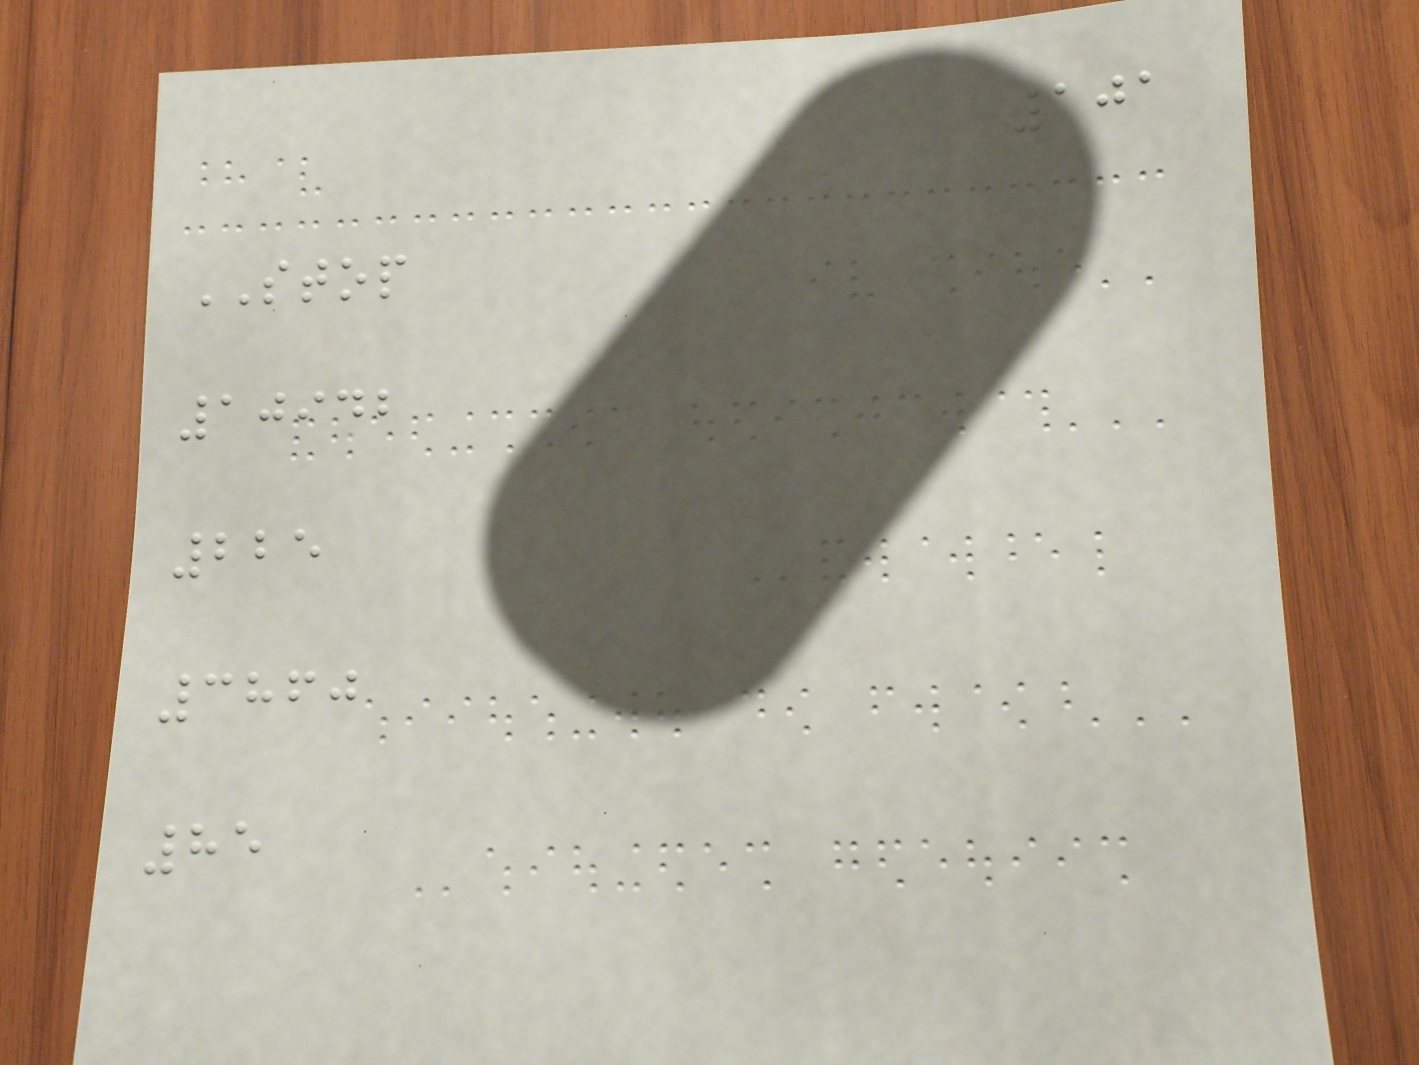101
STOP
10942
225
3860
85
